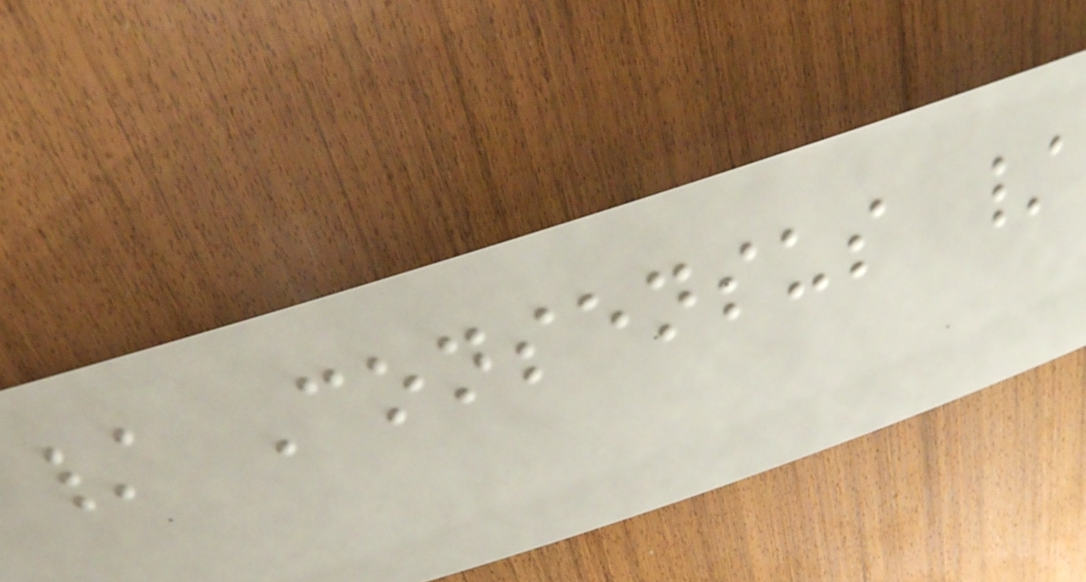/ Consensus /
